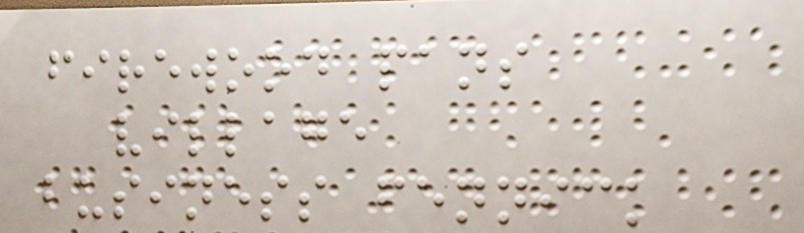firewood pans
village
business fennick
